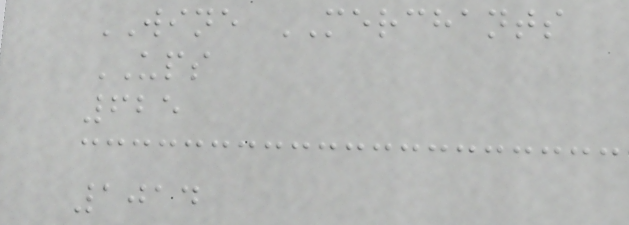WINE MERCHANTS
UPS
625
1014
